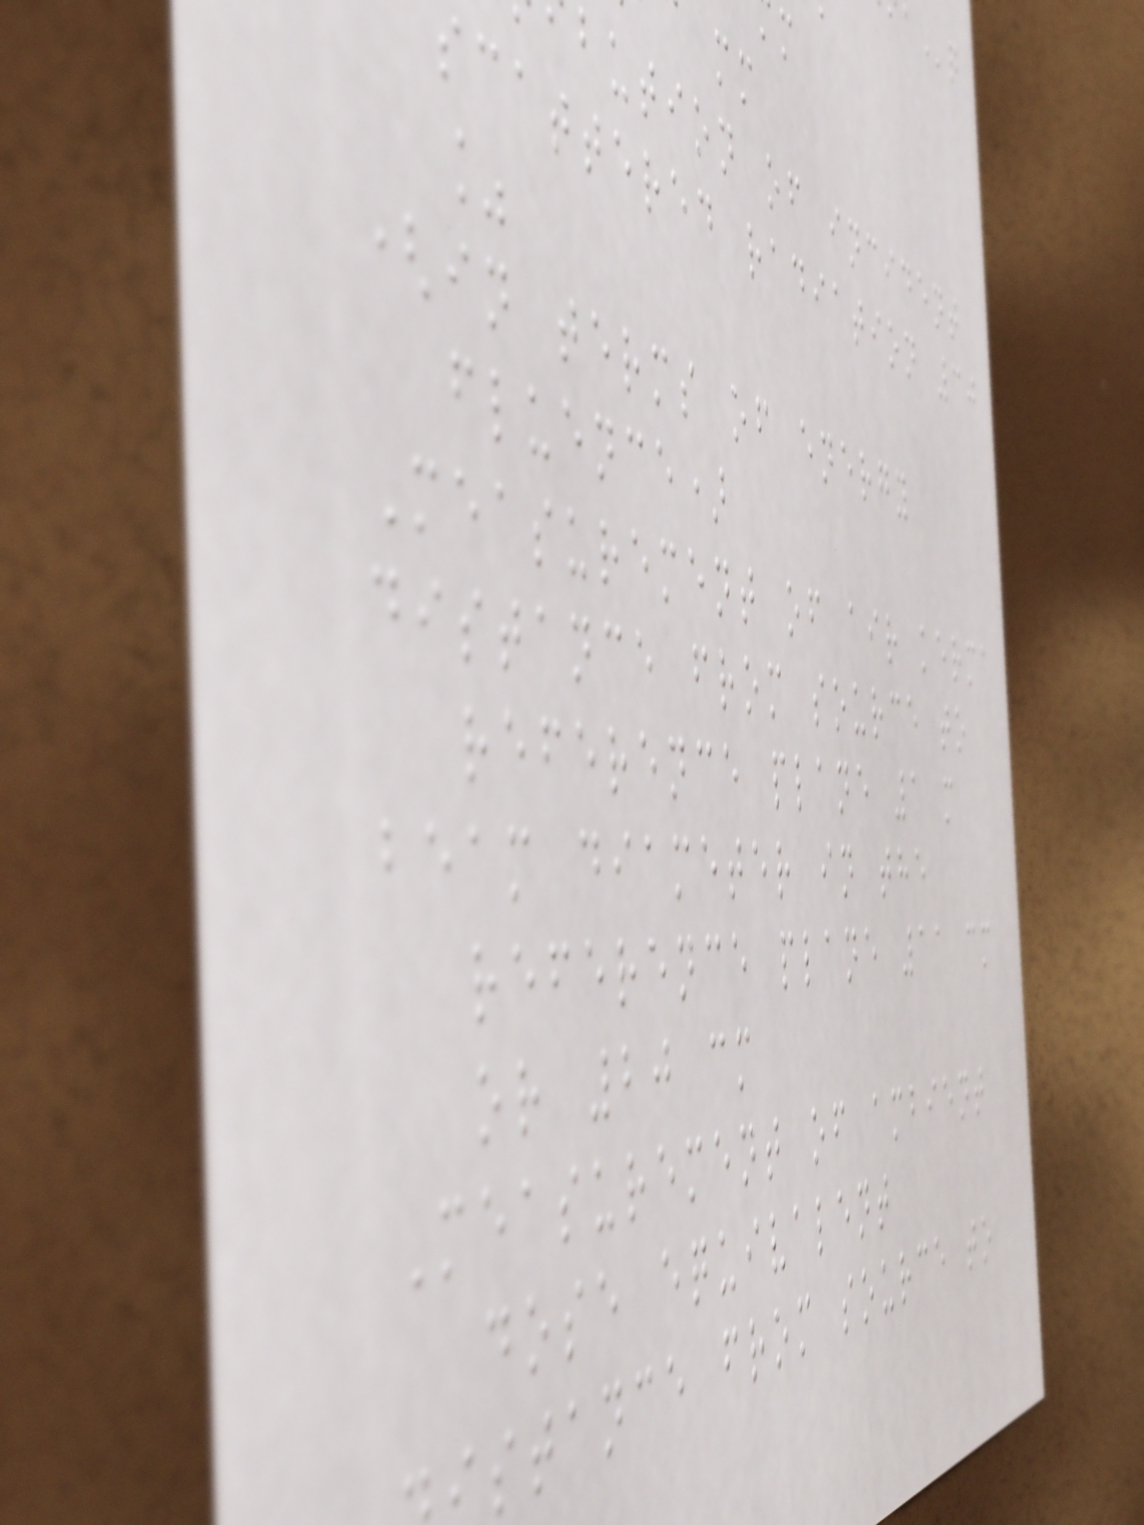bution of incident
scattered radiation 30
%
(in terms of energy
fluence)
Measurement of air kerma
distance from source to
reference plane 1 m
beam diameter in the
reference plane 11 cm
or 20 cm
Measurement of ambient
dose equivalent
stance from source to
